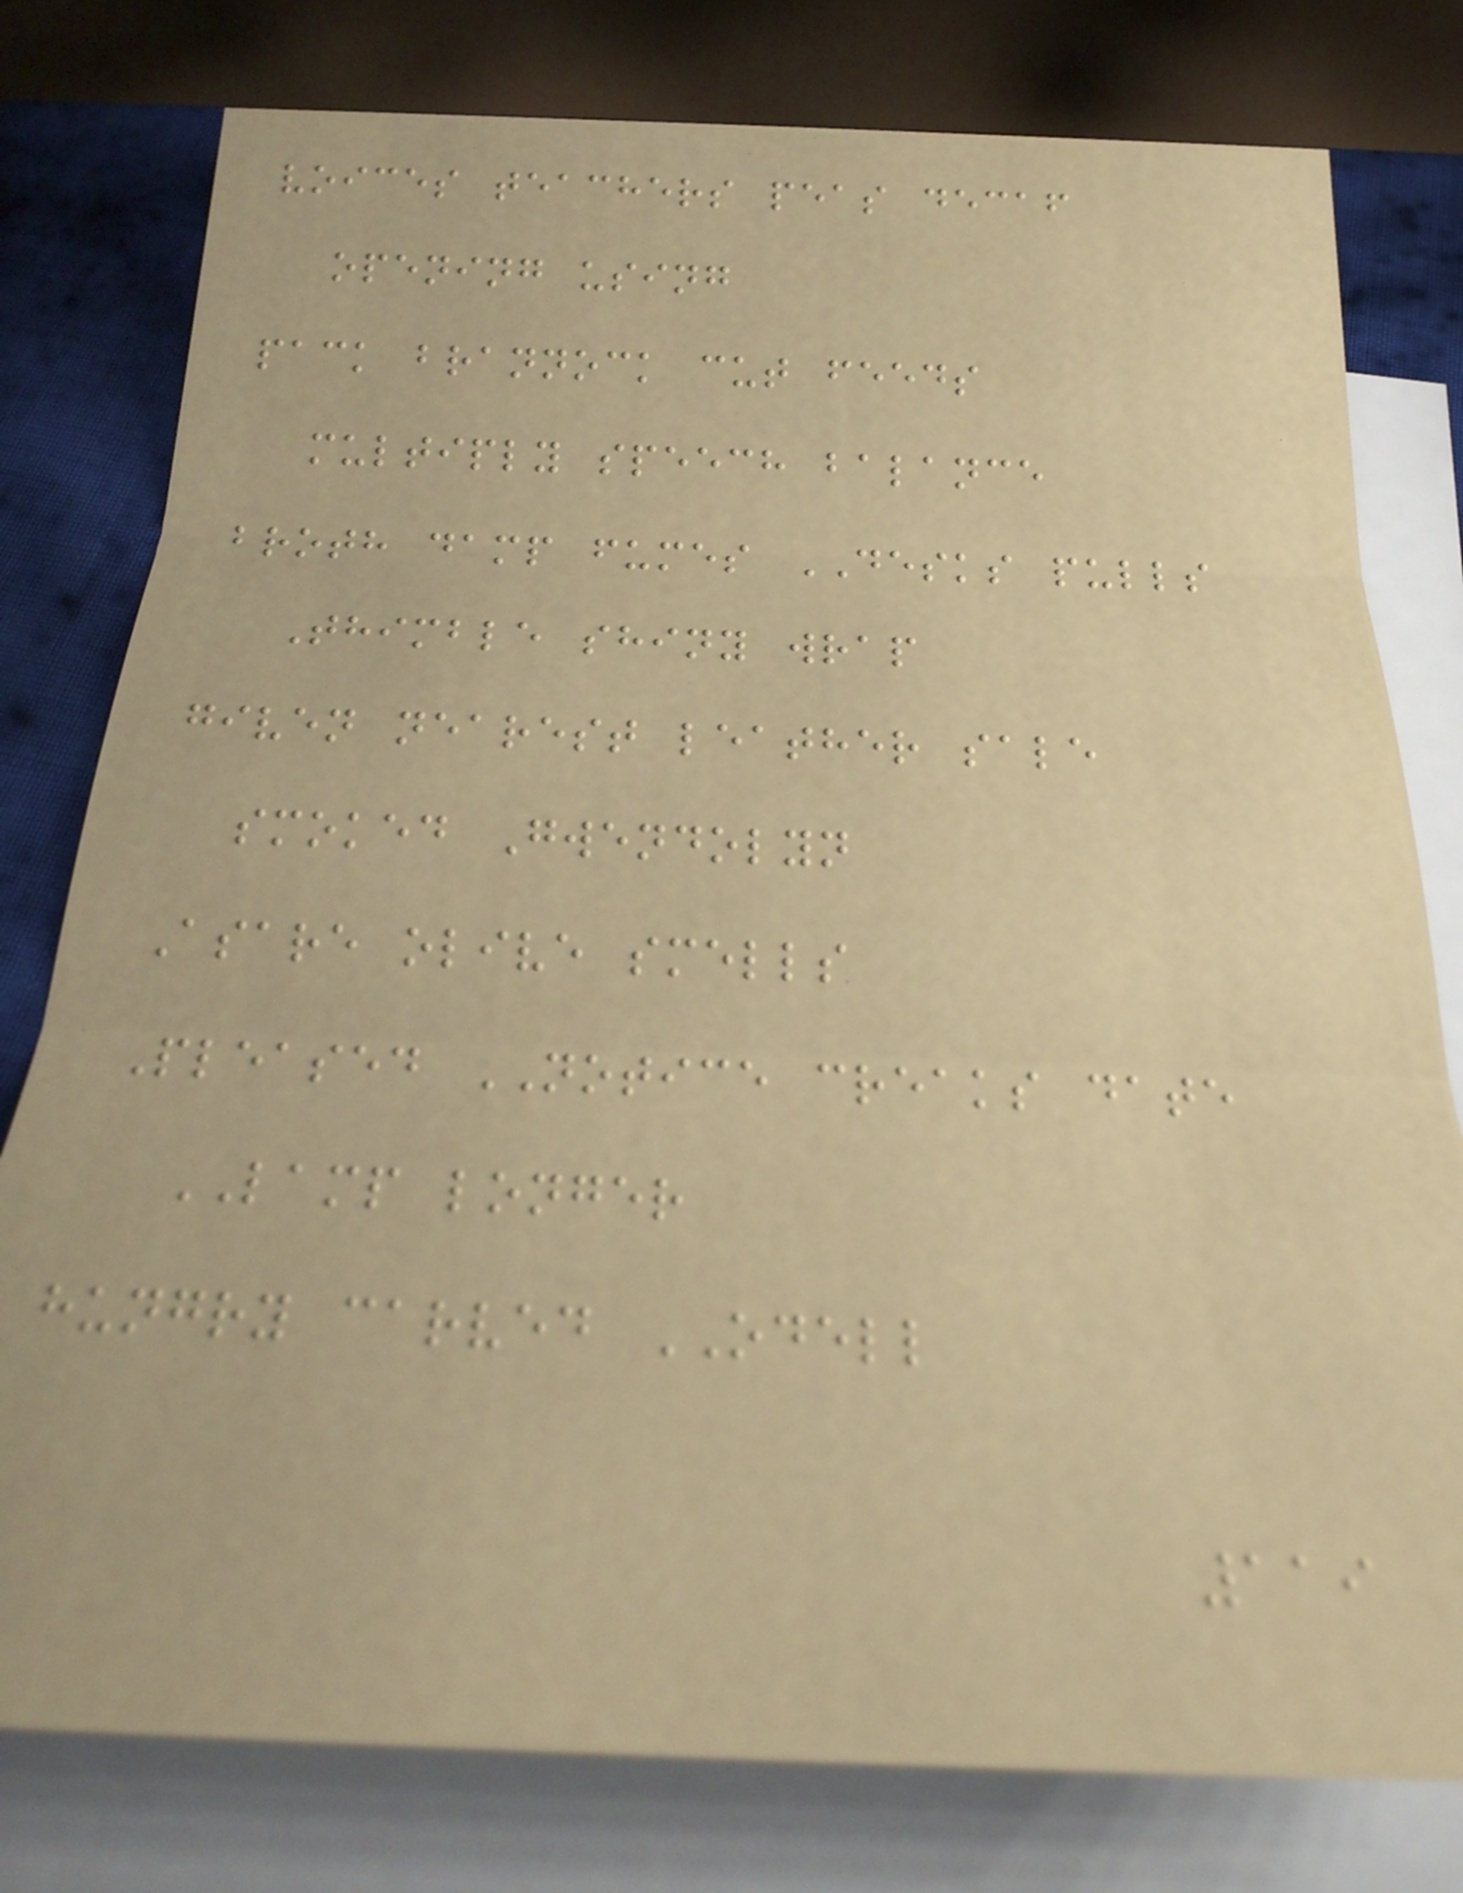voices teachers peas decaf
opening using
pack brannock cut feeds
multiply speech balance
broth damp fumes DESKS pulls
Thimble shiny wrap
given nearest leather sale
smoked Gwendolyn
Asare olive smells
Pleased NOTICE creaks date
LAMP longer
hungry carved ODELL
119
